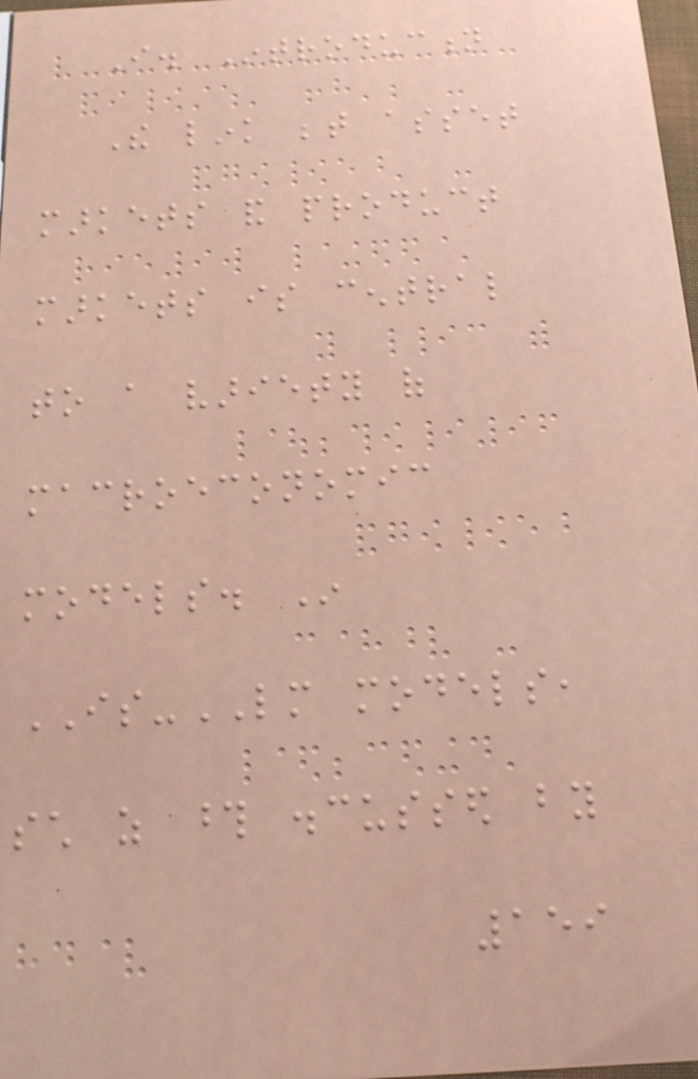I. Introduction
The link between asset
markets and product
markets is central
to a variety of
macroeconomic
models. In
IS-LM models,
such as those discussed by
159
